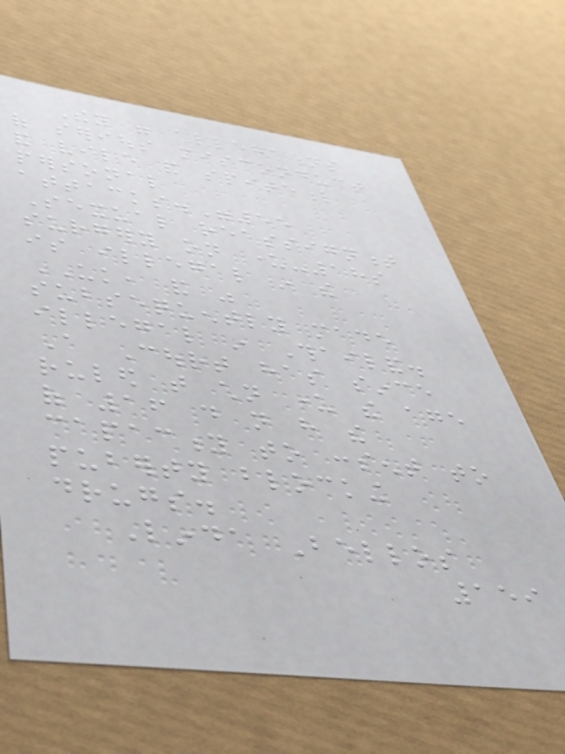They were allegations
of serious misconduct
and vile and spiteful
personal
attacks."55
Sexual reassignment
surgery on under-18s
is illegal in the
UK, and was
subsequently made
illegal in Thailand.
A Court has since
ruled that children under the age
of 16 do not have the
capacity to consent to
puberty blocking
drugs.
Linda Bellos
159
